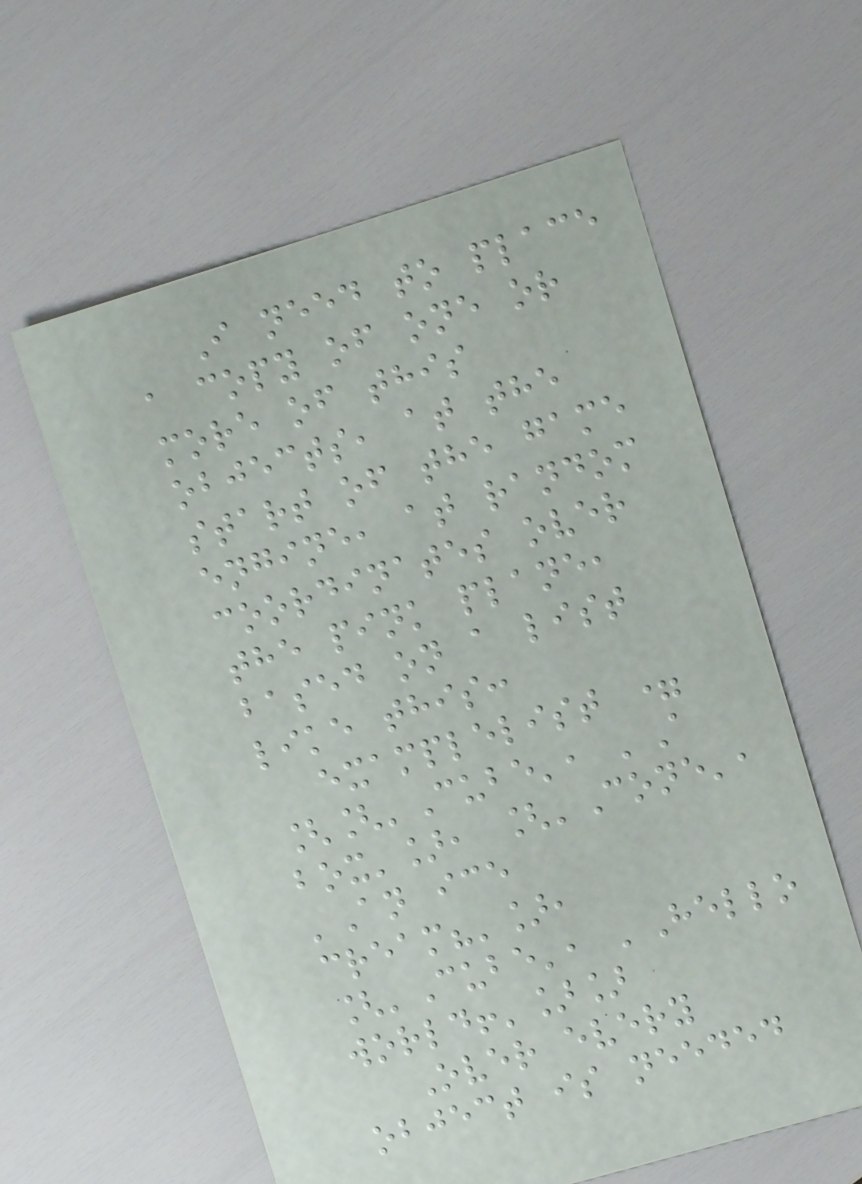I need to place
a copy of one or
more of this
objects, at the
start of the game
engine, at random
coordinates over
the pink plane,
based on a list
like this:
examplelist =
[['Cube', 'A
box'], ['Cone',
'An ice
cream?'],
['Cube', 'Hello
world!']]
Over every
object is needed
